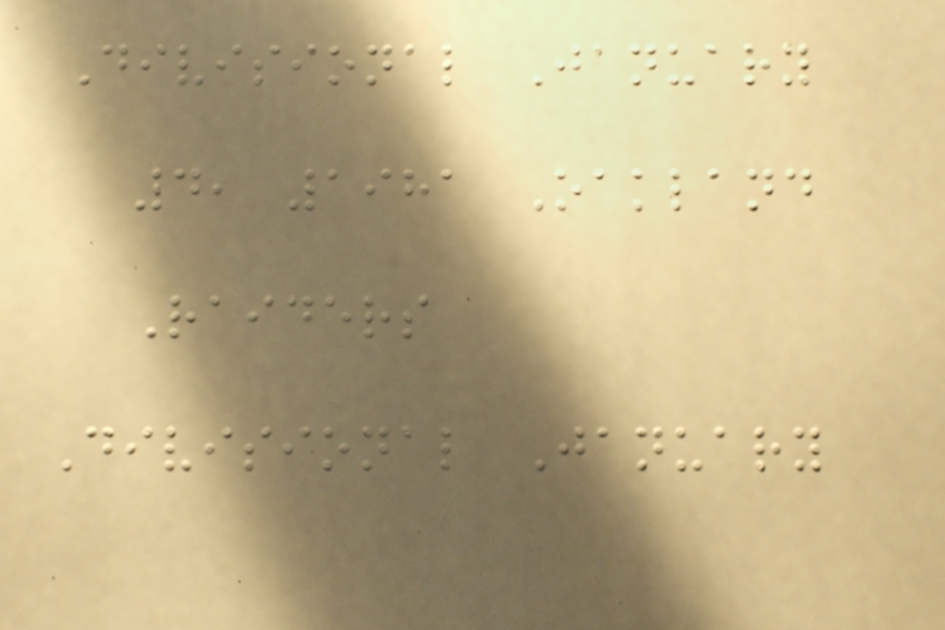Divisional January
4, 1981 Oakland
Raiders
Divisional January
